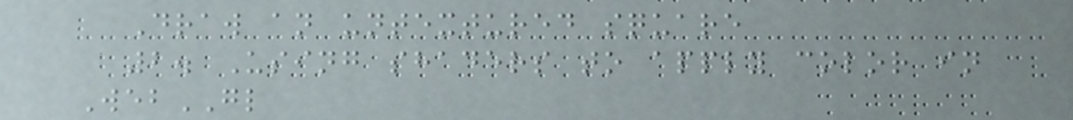Draw an untextured square
2. Using shaders to apply color in
WebGL
